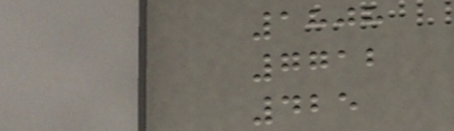1808
7712
425
